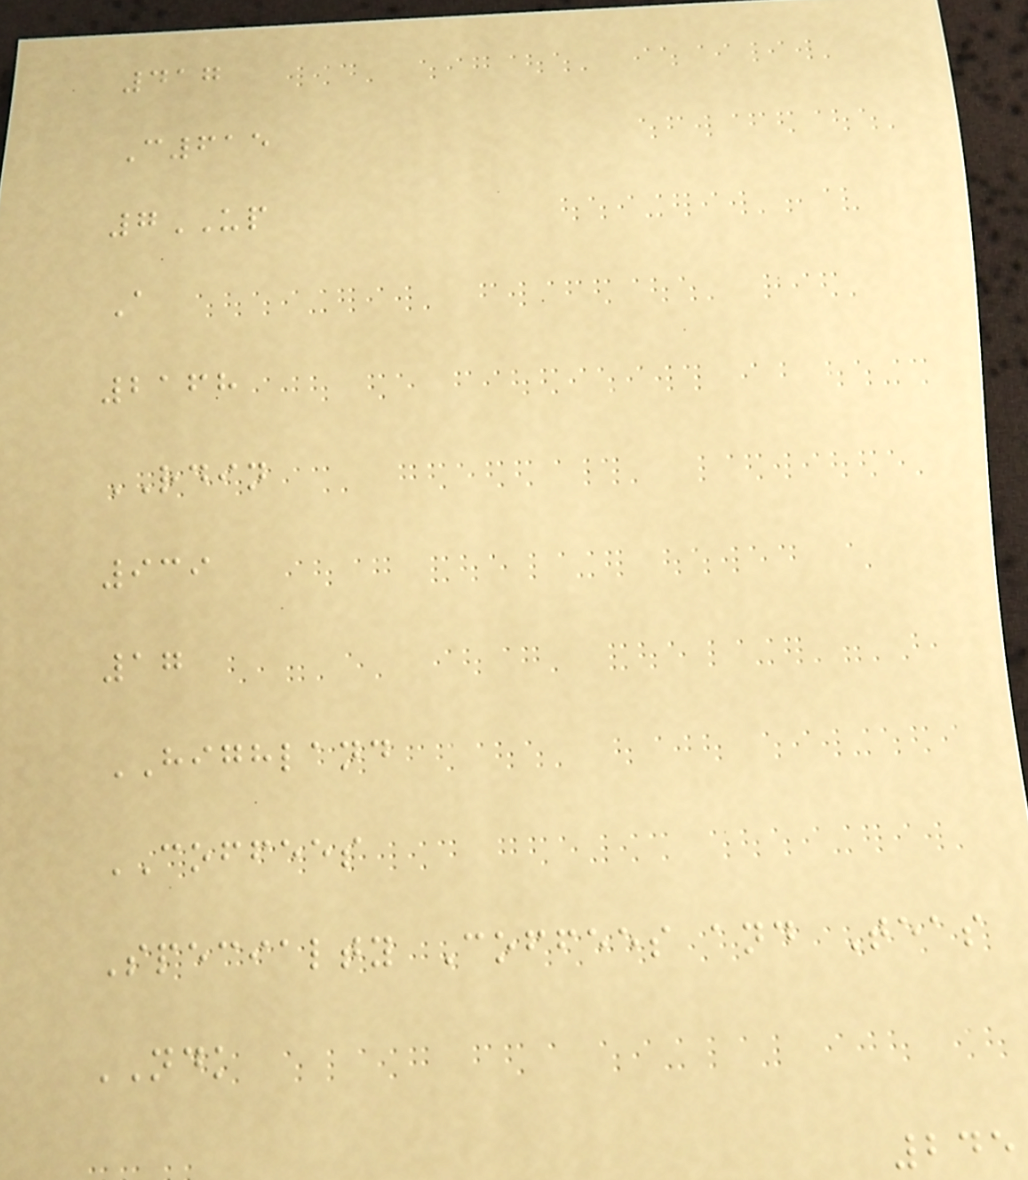417
C615
7UP
A
2168
RDIN
939
17
HIGHLAND
COFFEES
Specialty Coffees and Teas
NDK
245
